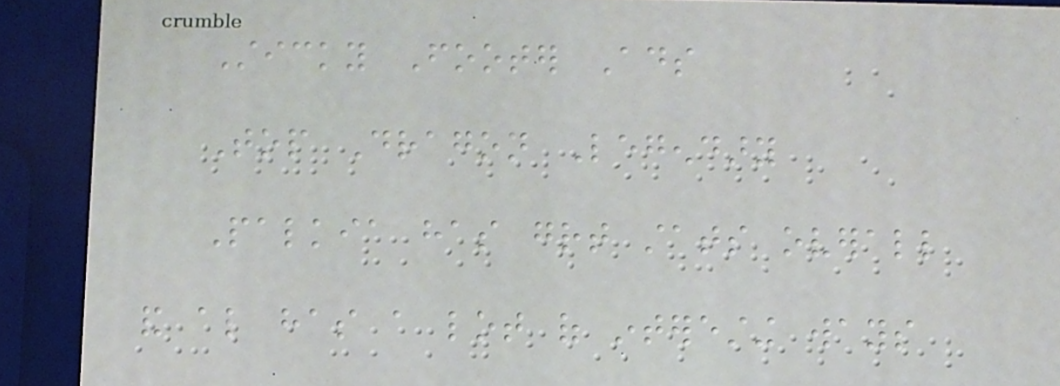Sticky Footer Ads
Top Dragon Legendary
Palkia has great stats overall
and also has a lot of interesting ways
